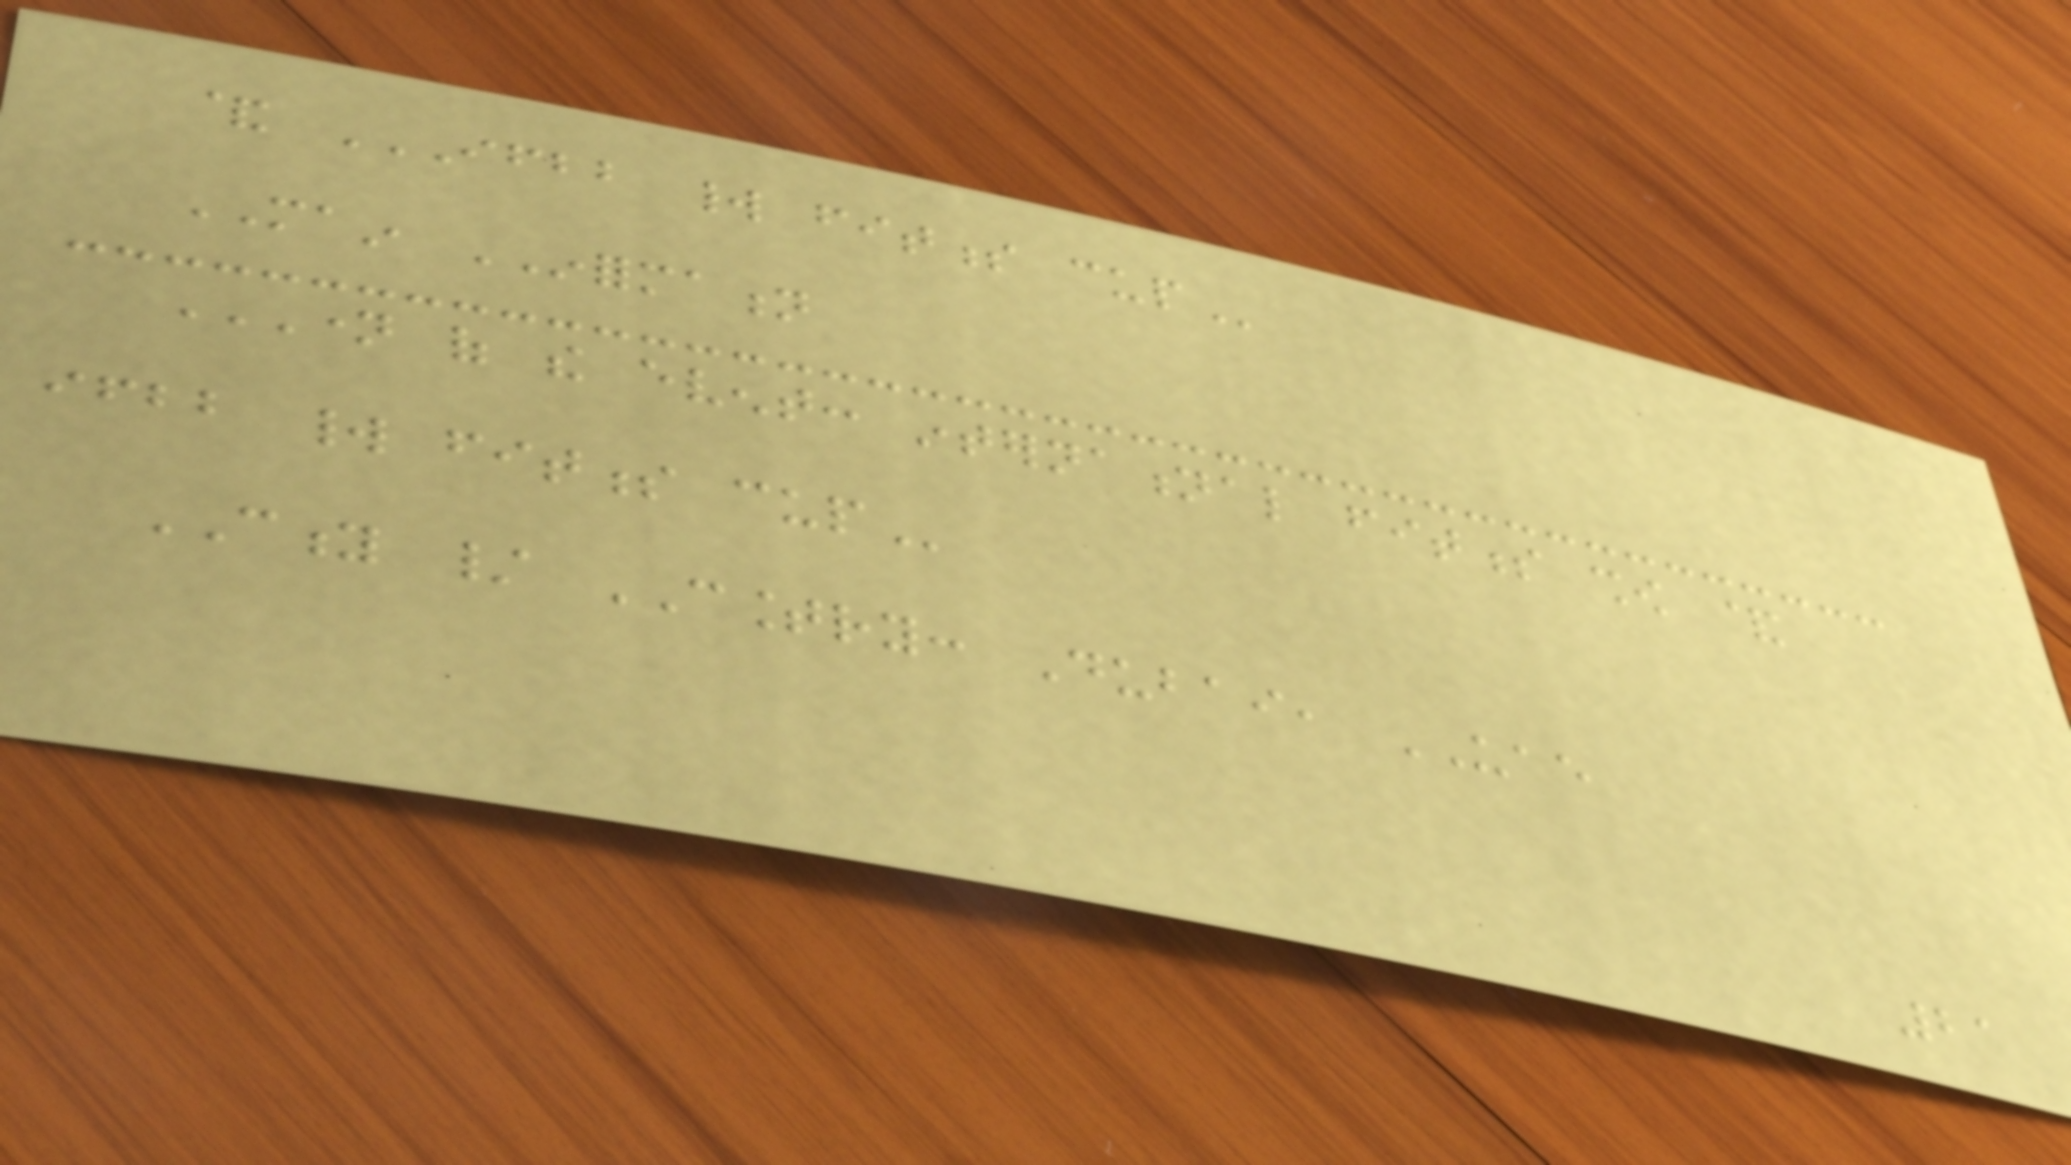& IFBB WORLD FITNESS CUP
MAIN INFORMATION
NAME OF THE EVENT: INTERNATIONAL FITNESS SHOW &
IFBB WORLD FITNESS CUP
CITY / COUNTRY: Dubai, UAE
21
